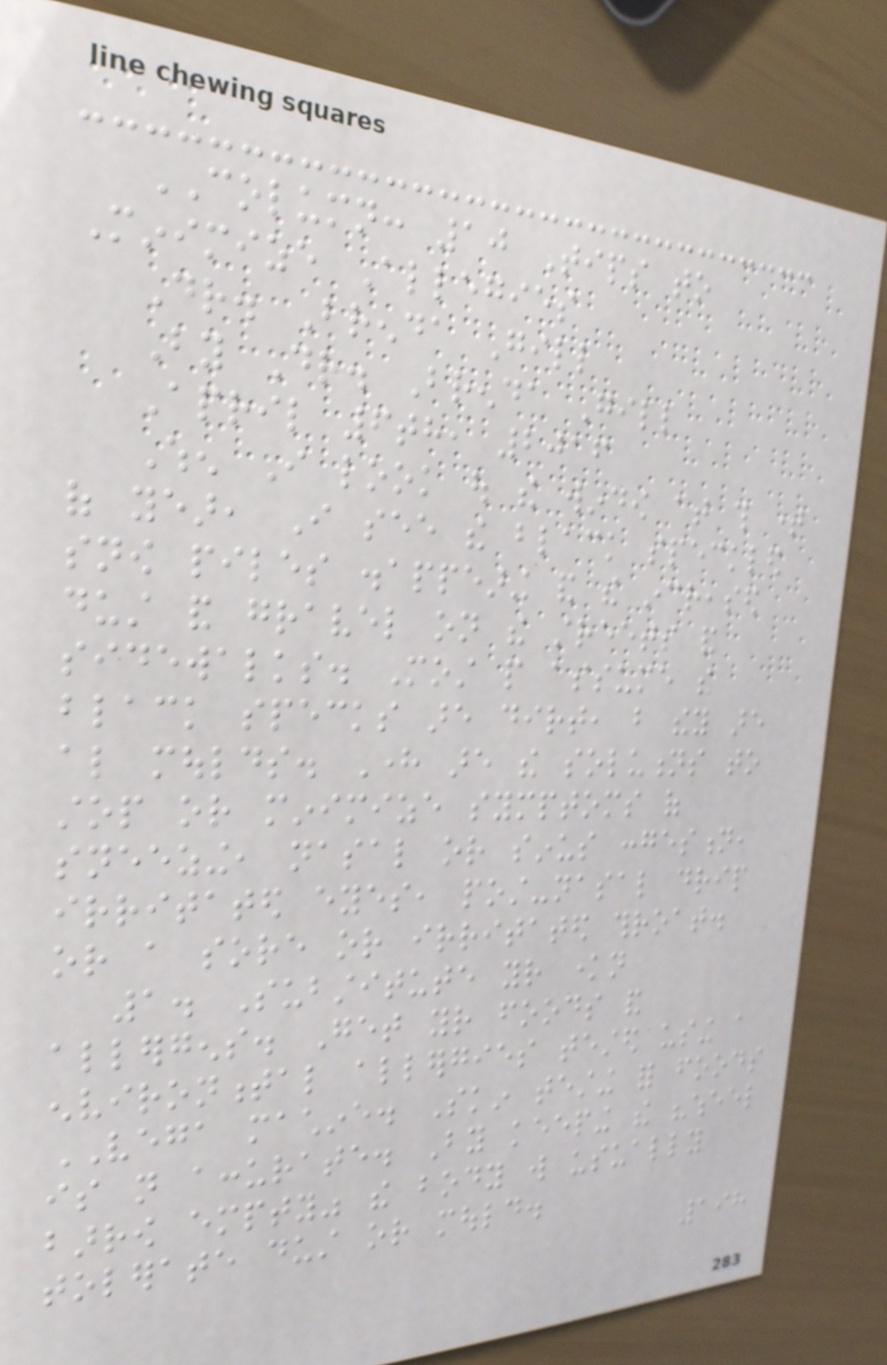COLUMN: 10 Tips to
Minimize Allegies
Dr. Brenda Gill
By Dr. Brenda Gill
April 6th, 2016
When I look out the window at this time
of year, I see the black speckled
snow piles disappearing and the increased
dust and gravel on the streets and
sidewalks. Most people assume the
black specks are dirt, but they are
also moulds. Here are the solutions to
stop or minimize symptoms of
sneezing, nasal or sinus congestion,
irritated eyes, post-nasal drip
or a sore or irritated throat.
1. Substitute your known
allergens. Get your foods and
environmental allergies tested using a
VEGA machine. Skin testing for foods
is not accurate. By keeping the "wheel
barrow empty" the body will usually
tolerate dust or mould.
198
